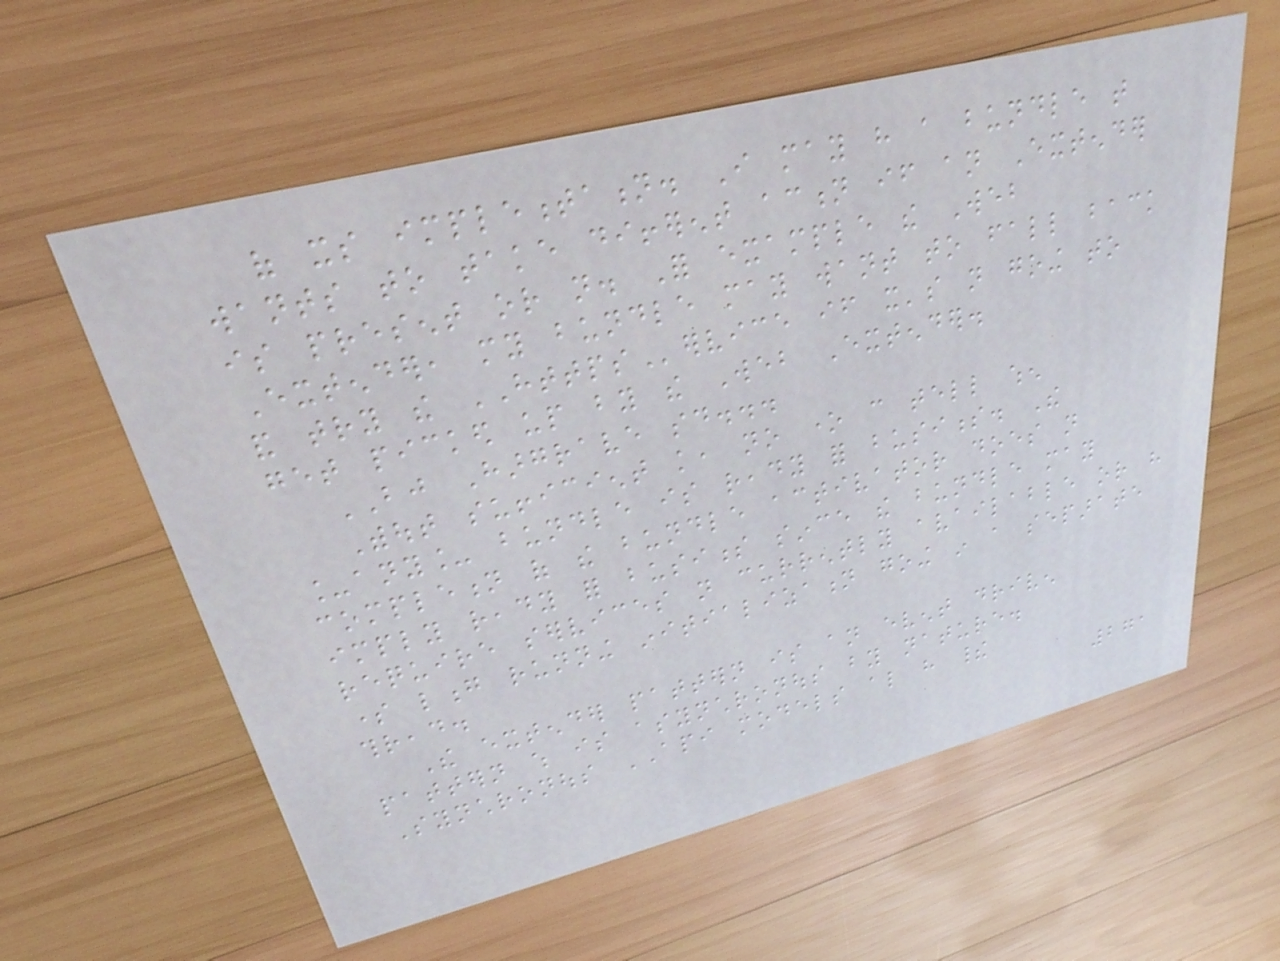of its implementation. I may have a bundle that
wants to take different action if an Extender
is present or not. For example the Web
Extender, my bundle may want to fall back
and try the HTTPService if it's not going to
get picked up by the Web Extender.
BJ Hargrave said...
Without sufficient knowledge, no one can tell when
_any_ bundle is ready for business. The
completion of the bundle activator does not
imply ready for business since the bundle may
require services not currently available or have
some long running initialization going in a separate
thread.
The extender pattern is an event driven
pattern which is asynchronous by nature.
Synchronous API models also have their
271
